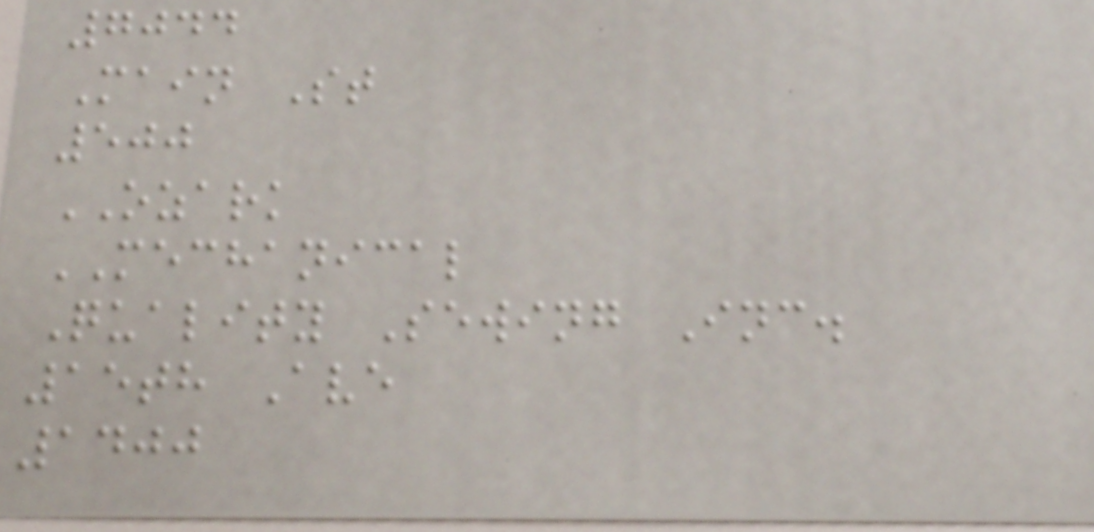7044
Main St
500
OZARK
MECHANICAL
Quality Sewing Inc.
15th Ave
1400
